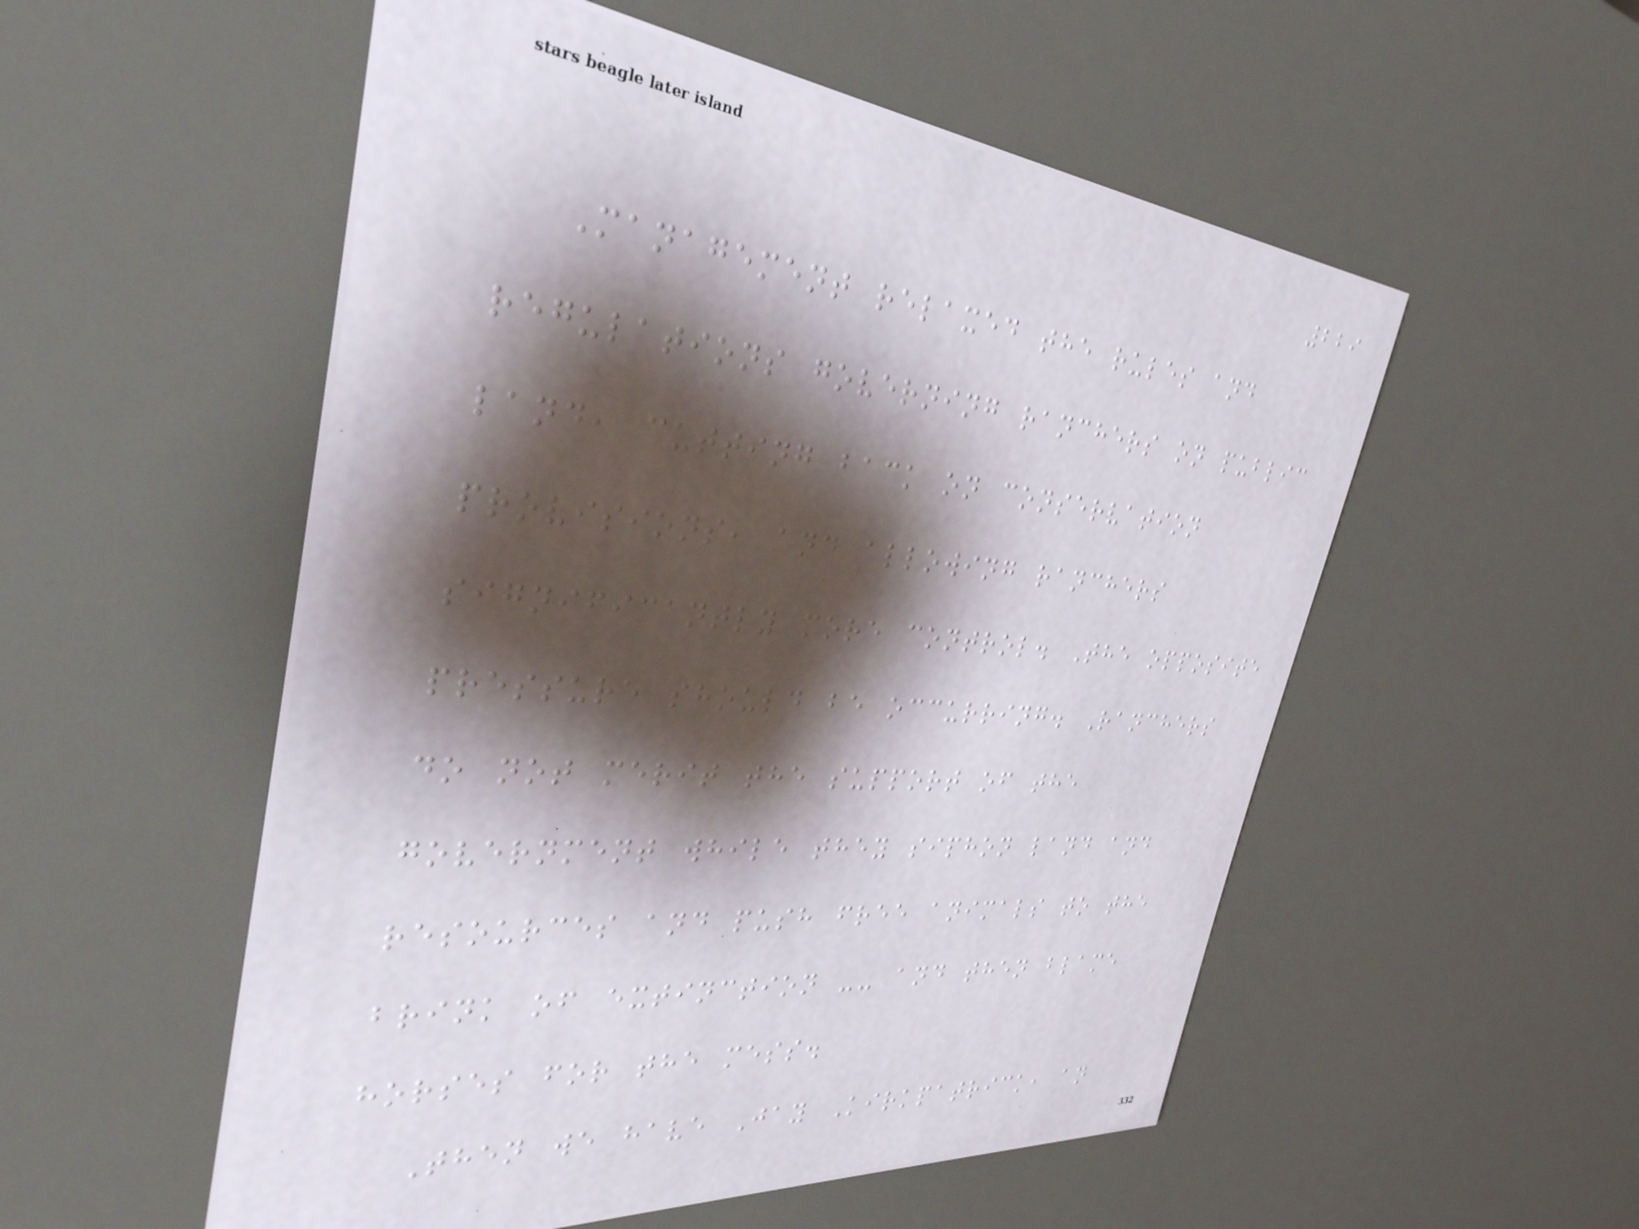229
Management relaxed the rules and
regulations governing ranchers on public
land, cutting back on conservation
provisions, and allowing ranchers
significantly more control. The opposite
pressure should be occurring. Ranchers
do not merit the support of the
government while they siphon land and
resources and push free animals to the
brink of extinction -- and then blame
horses for the mess.
Then we have Jay Kirkpatrick, an
